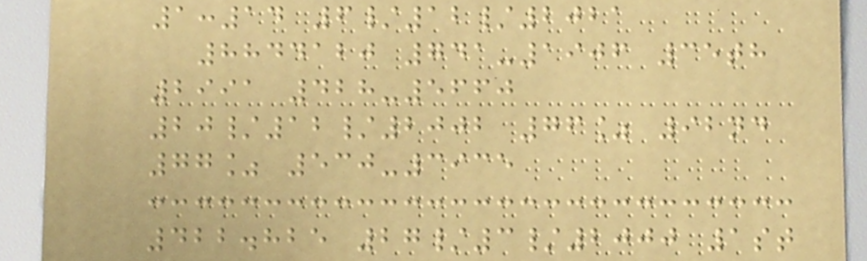1:14 6/12/2021
8844120 741-1906 35th
2991 428-5660
20/12/2002 76% 92nd
77% 530-3935
422.825 27/3/2000 1st
